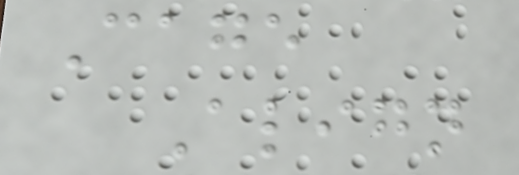Cage
Align
